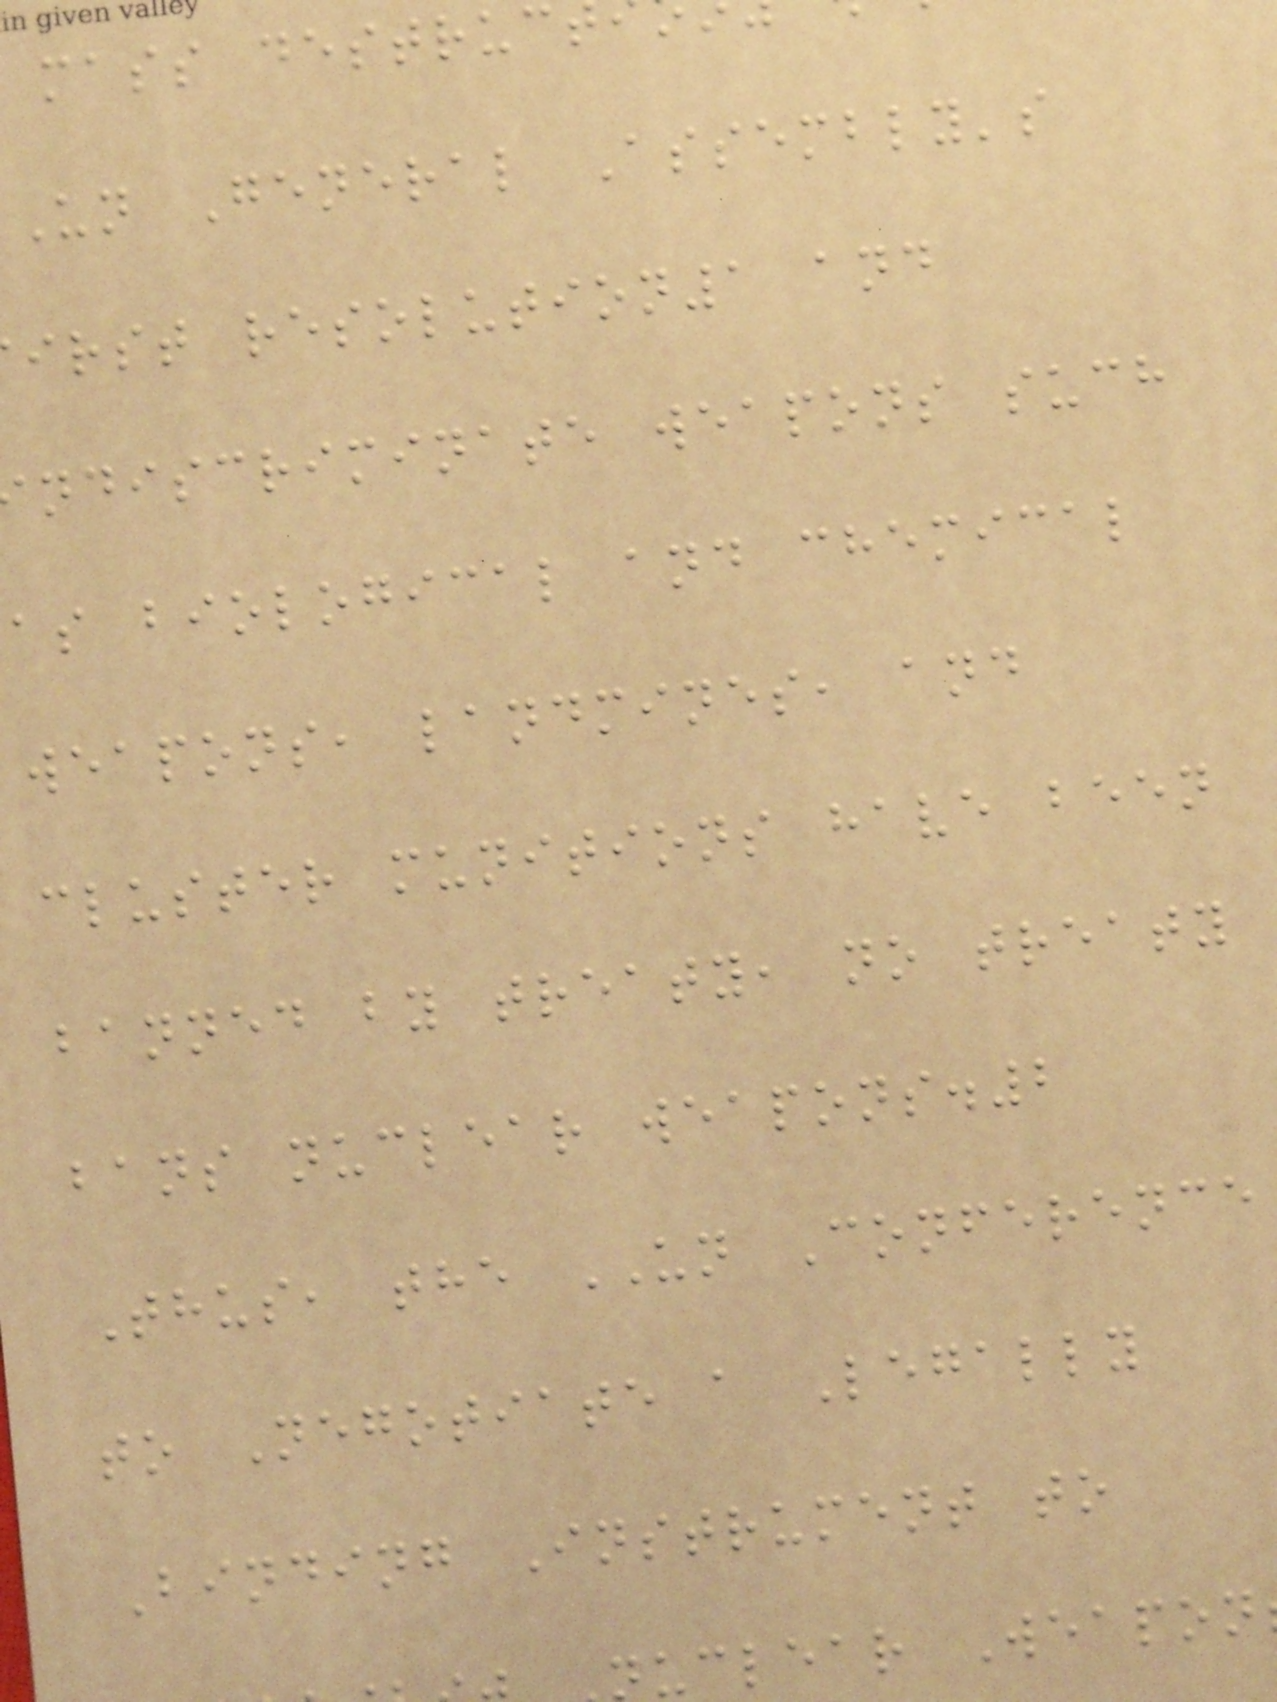mass destruc
un General Assembly's
irst resolution1 and
ndiscriminate weapons such
as biological and chemical
weapons, landmines, and
cluster munitions have been
banned by treaty, no treaty
bans nuclear weapons.2
Thus, the UN Conference
to Negotiate a Legally
Binding Instrument to
uclear Weapon
